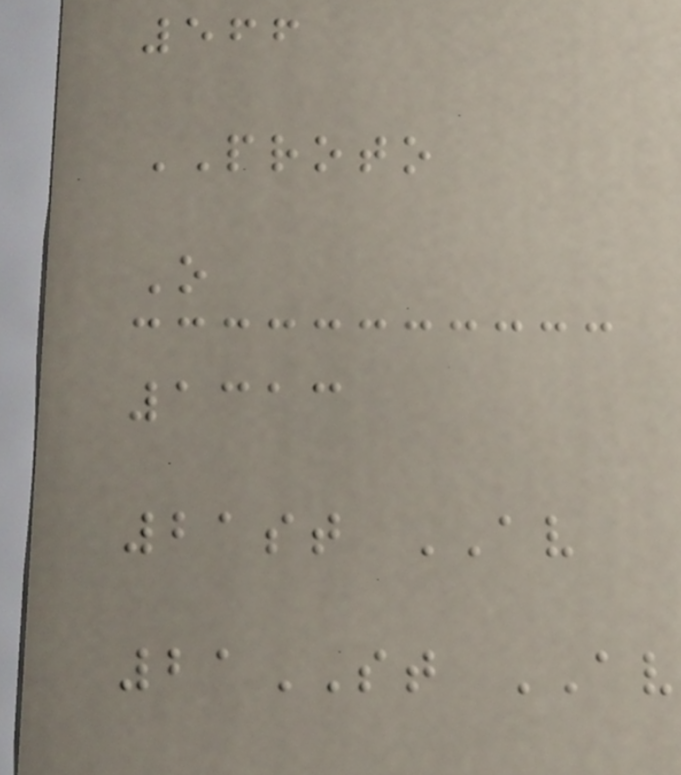566
PROTO
O
1313
21st AV
21ST AV
